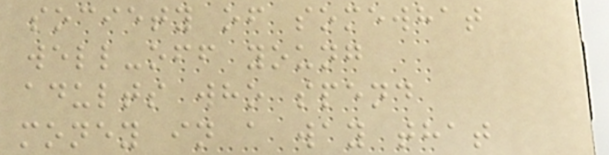society of somewhat
well-off young
adults who spend
money in a way that
